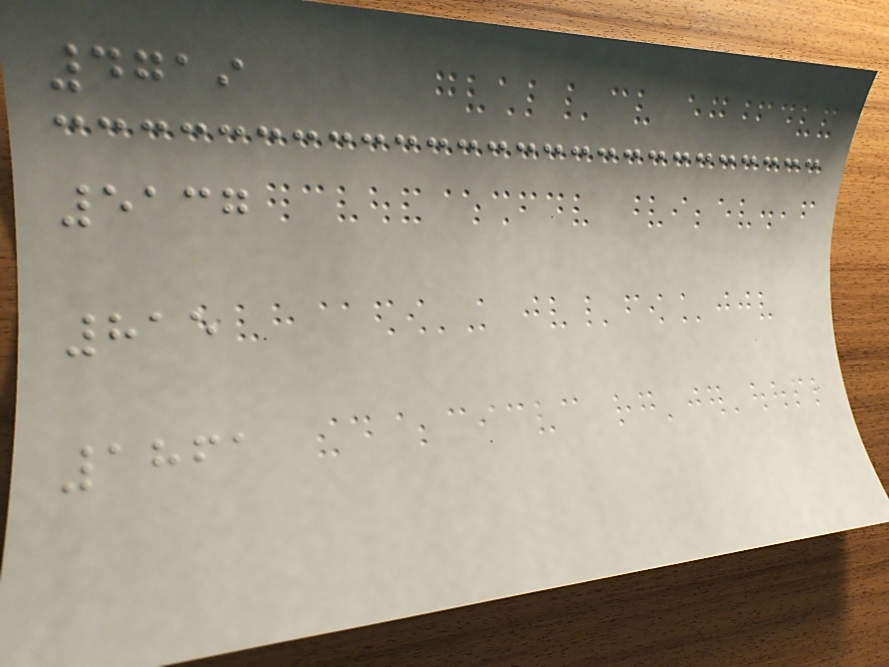4719
5137
815
1861
